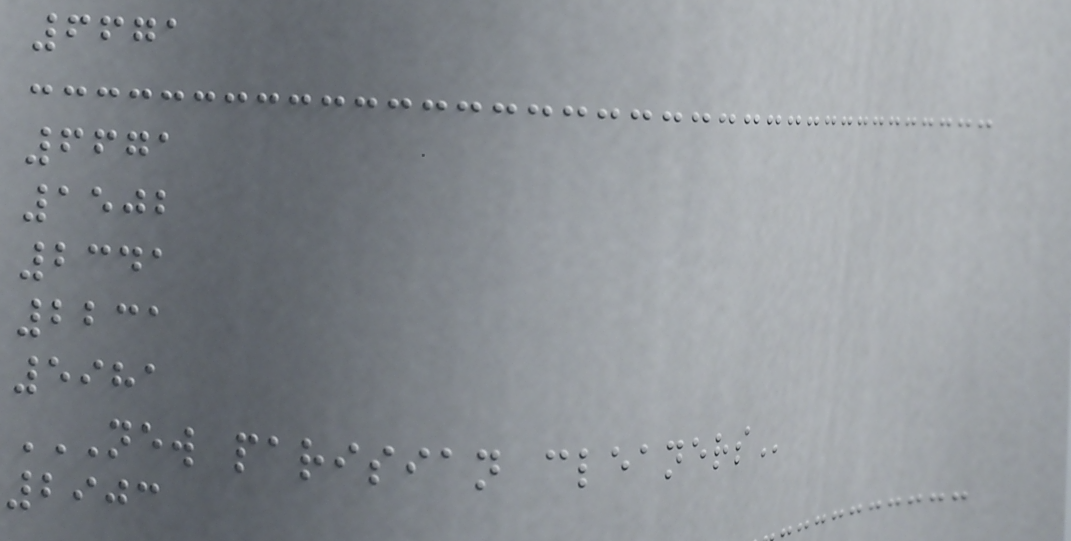6671
6671
1502
2341
2231
5981
NEW PARISIAN CLEANERS
2903
